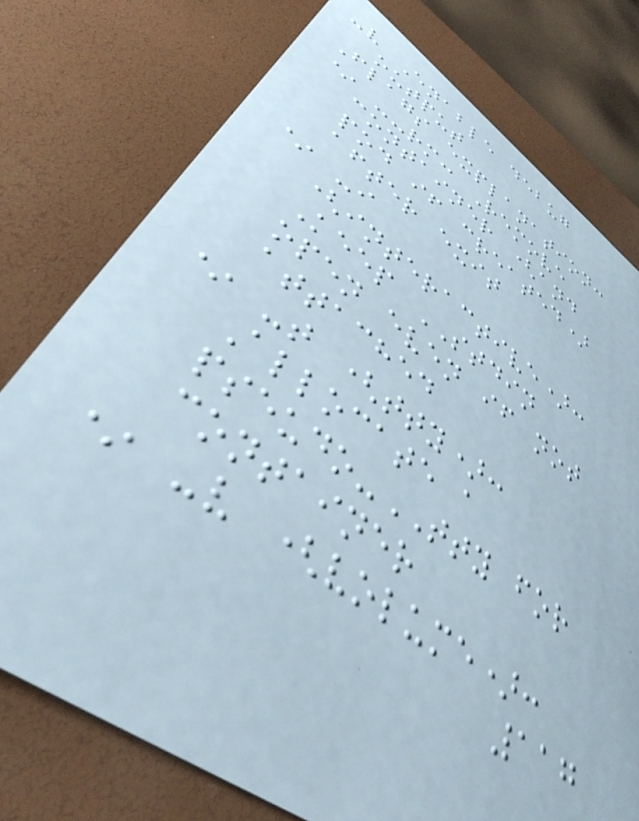-v Enable debug
output
Flags explanation:
* --rm: Remove
container (and
pod if created)
after exit
* -i
(interactive):
Keep STDIN
open even if not
attached
* -t (tty):
Allocate a
pseudo-TTY for
container
* -v (volume):
117
